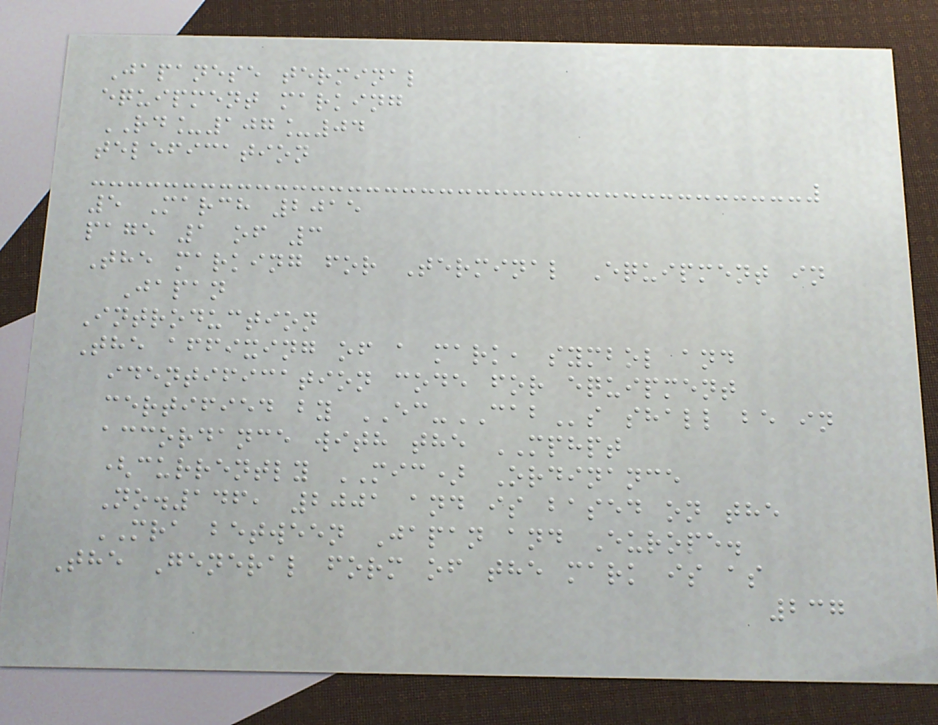Japanese terminal
equipment marking
RD_107_04
telefication
5 March 2015
page 1 of 3
The marking for Terminal Equipment in
Japan
Introduction
The affixing of a mark, symbol and
identification code for equipment
certified by EC-CABs shall be in
accordance with the MPHPT
(currently MIC) Ordinance
No.146, 2001 and is based on the
MRA between Japan and Europe.
The General form of the mark is as
237
